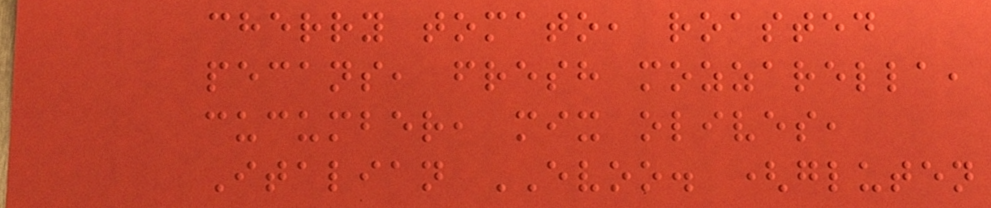cherry tomato, roasted
pecans, fresh mozzarella,
cucumber, mix olives,
Italian EVOO. (gluten
